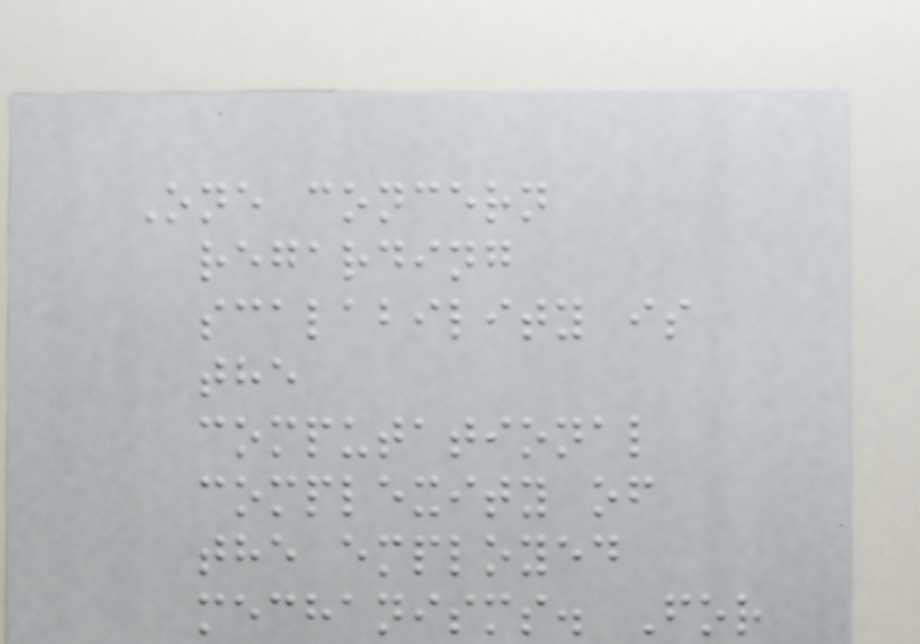One concern
regarding
scalability is
the
computational
complexity of
the employed
mechanisms. For
